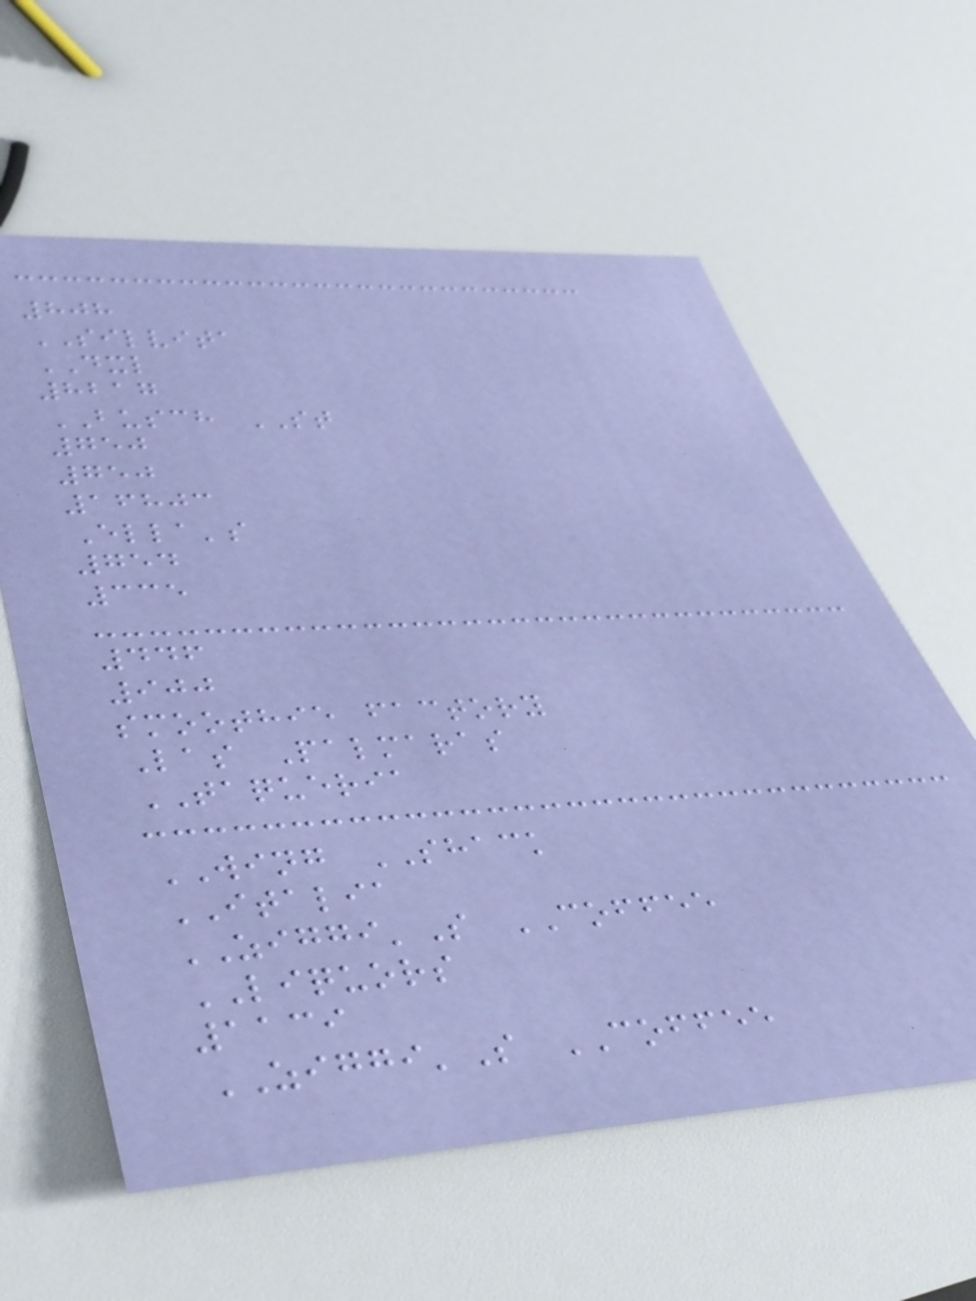808
SILVITA
DXL
8217
BUSCH ST
750
750
16803
Ella's
754
335
446
900
smoothie factory
Las Palmaras
TAQUERIA
WING SHACK
ITALIA
ZIGGI'S COFFEE
LIQUORS
1139
ZIGGI'S COFFEE
